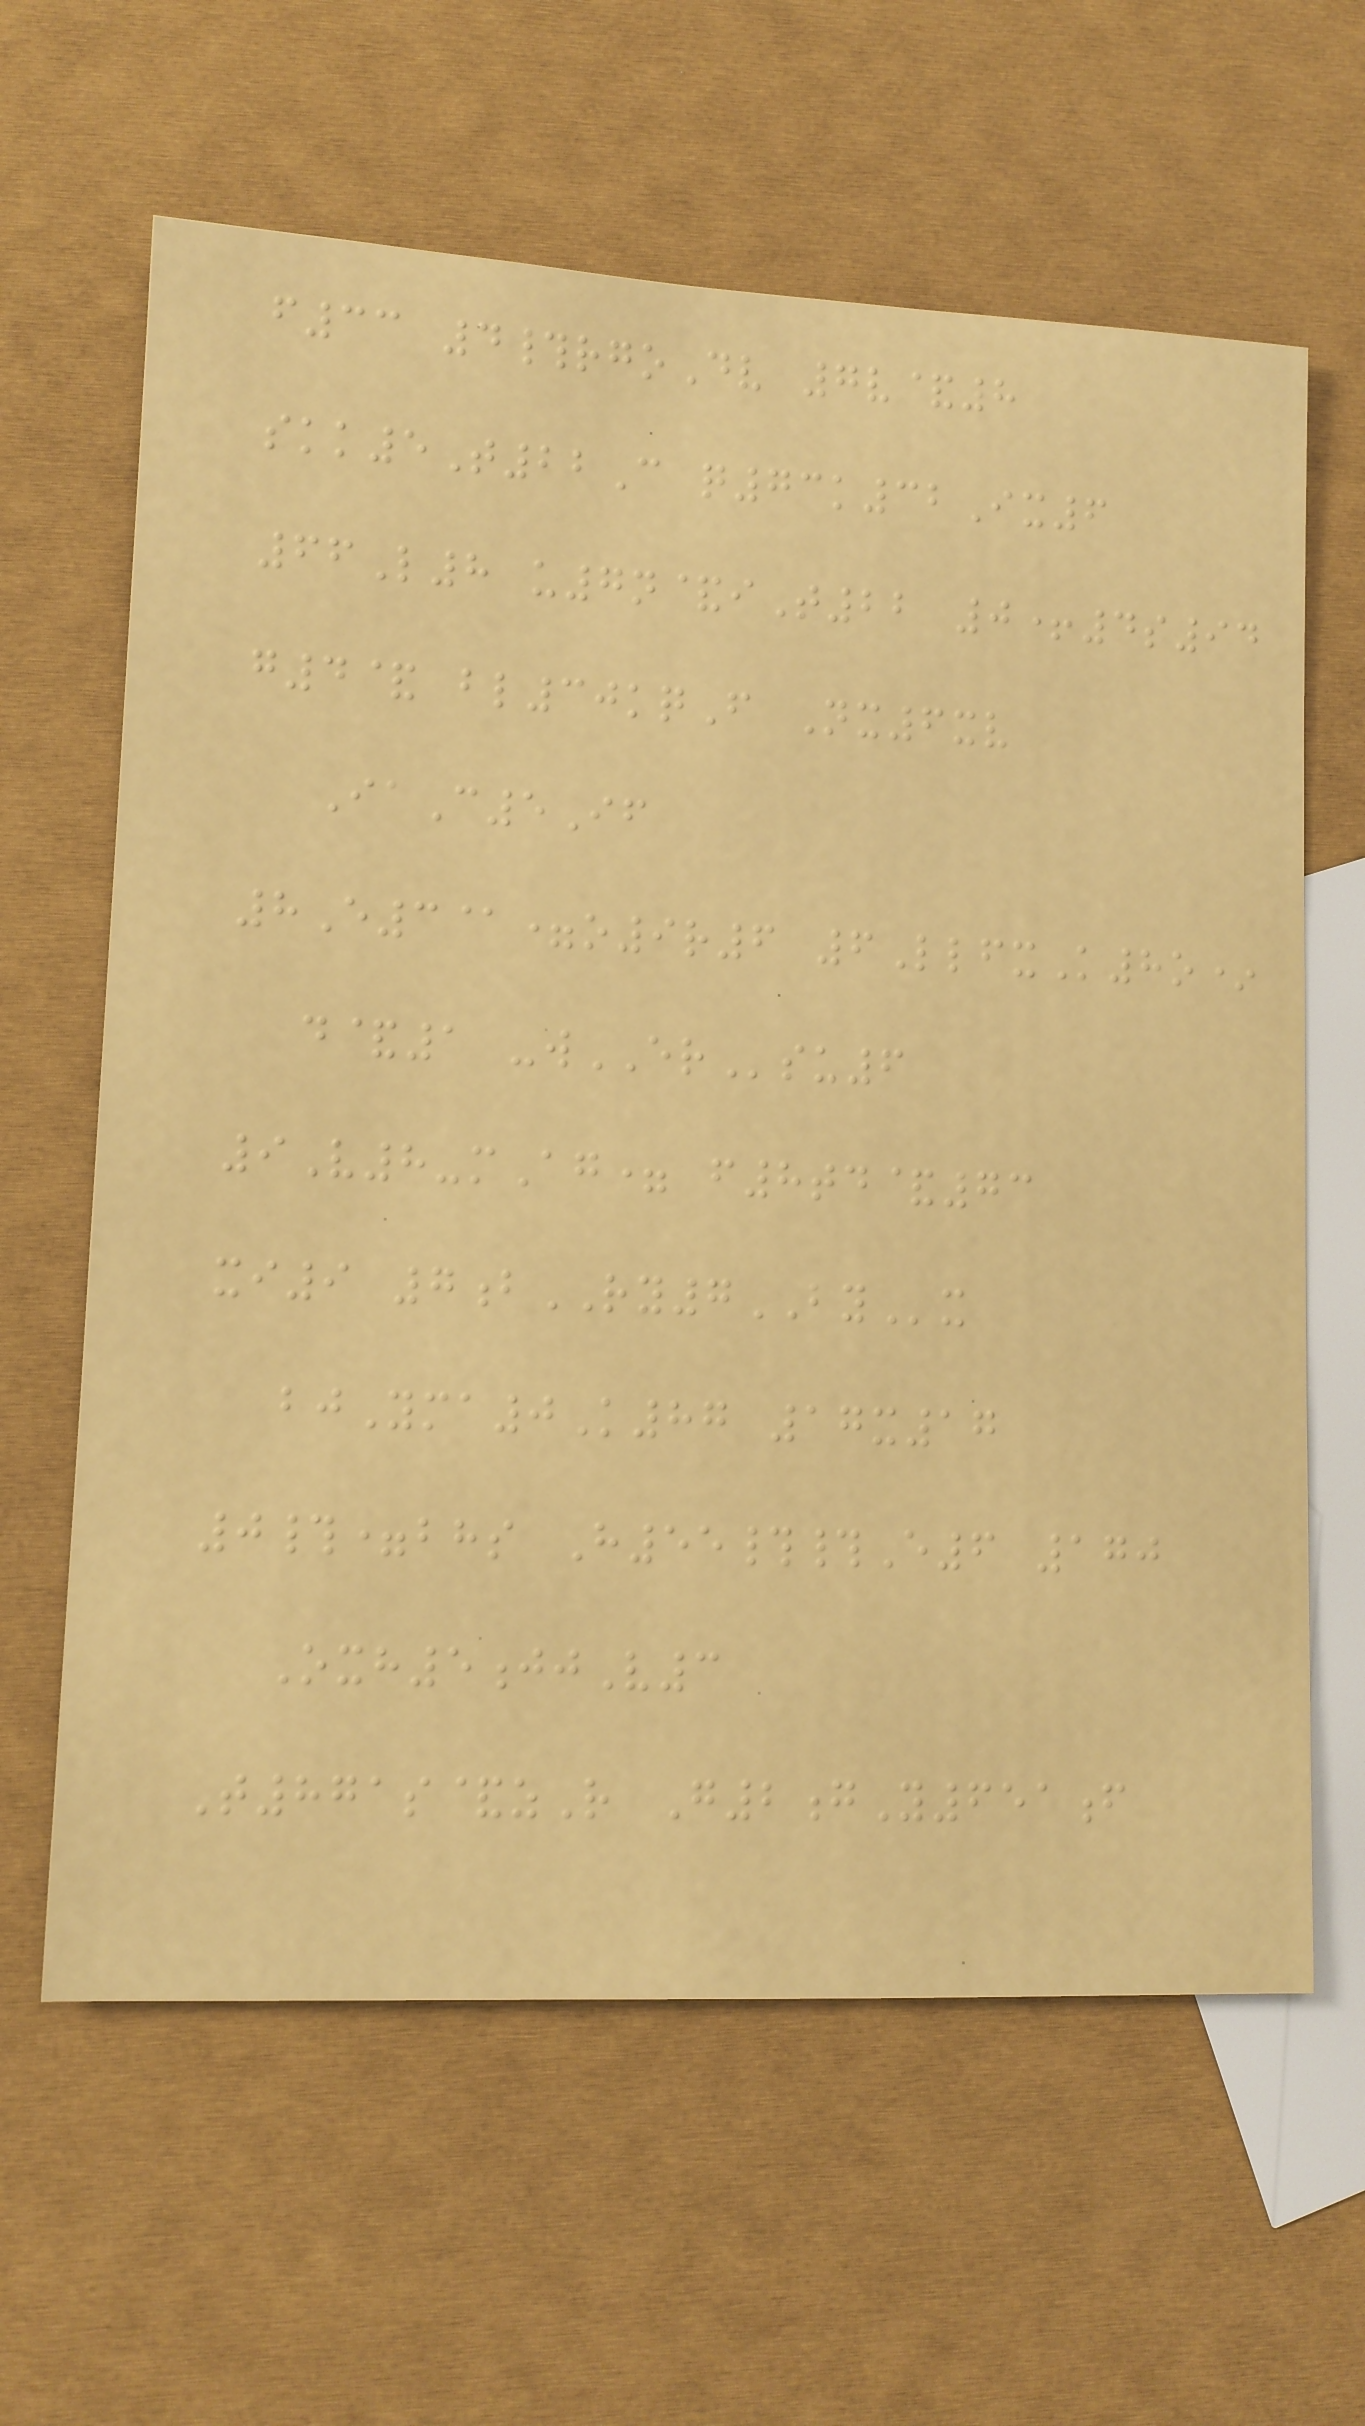f33 4#rgoDv 7v&8
skk5T22C q73k32Ix6
66L8 u7n&iT22 0+4s94
g4& bl30kqF Nx6xv
IaC5If
8E3@=o9r6 6LlfxK8o*
d&1 -wERsu6
9V8-mAg= f8td&73
xi9 7bRY7BYx
bjYma0K87 17x17
0#=bhs H55##E6 170
Oxh5jjV3
T871s&zR G2gY651f
